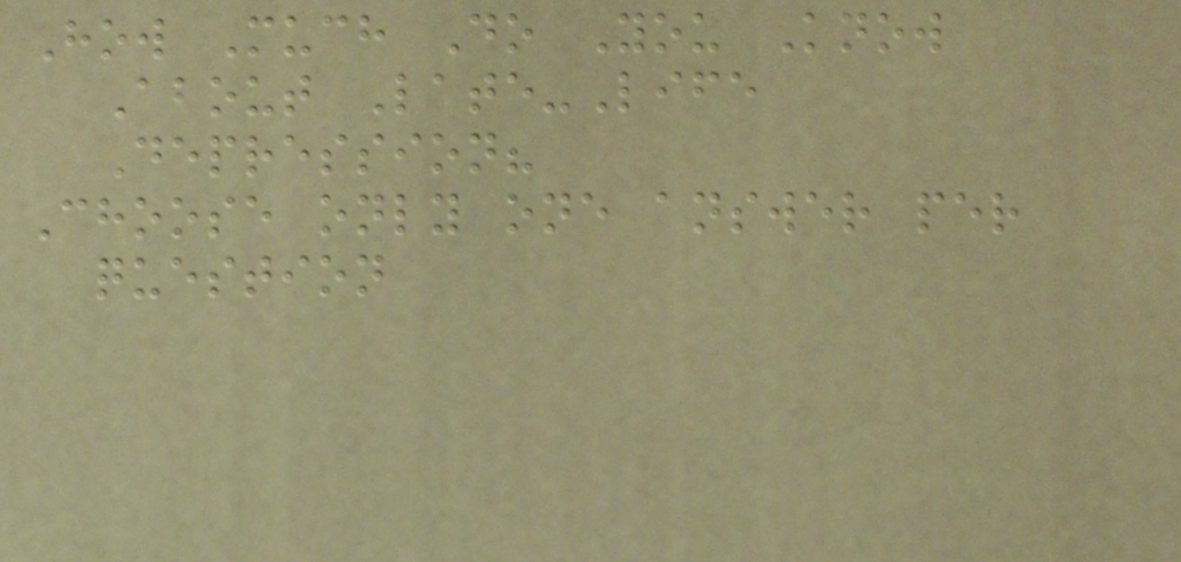How Much Do You Know
About Late-Life
Depression?
Choose only one answer per
question
